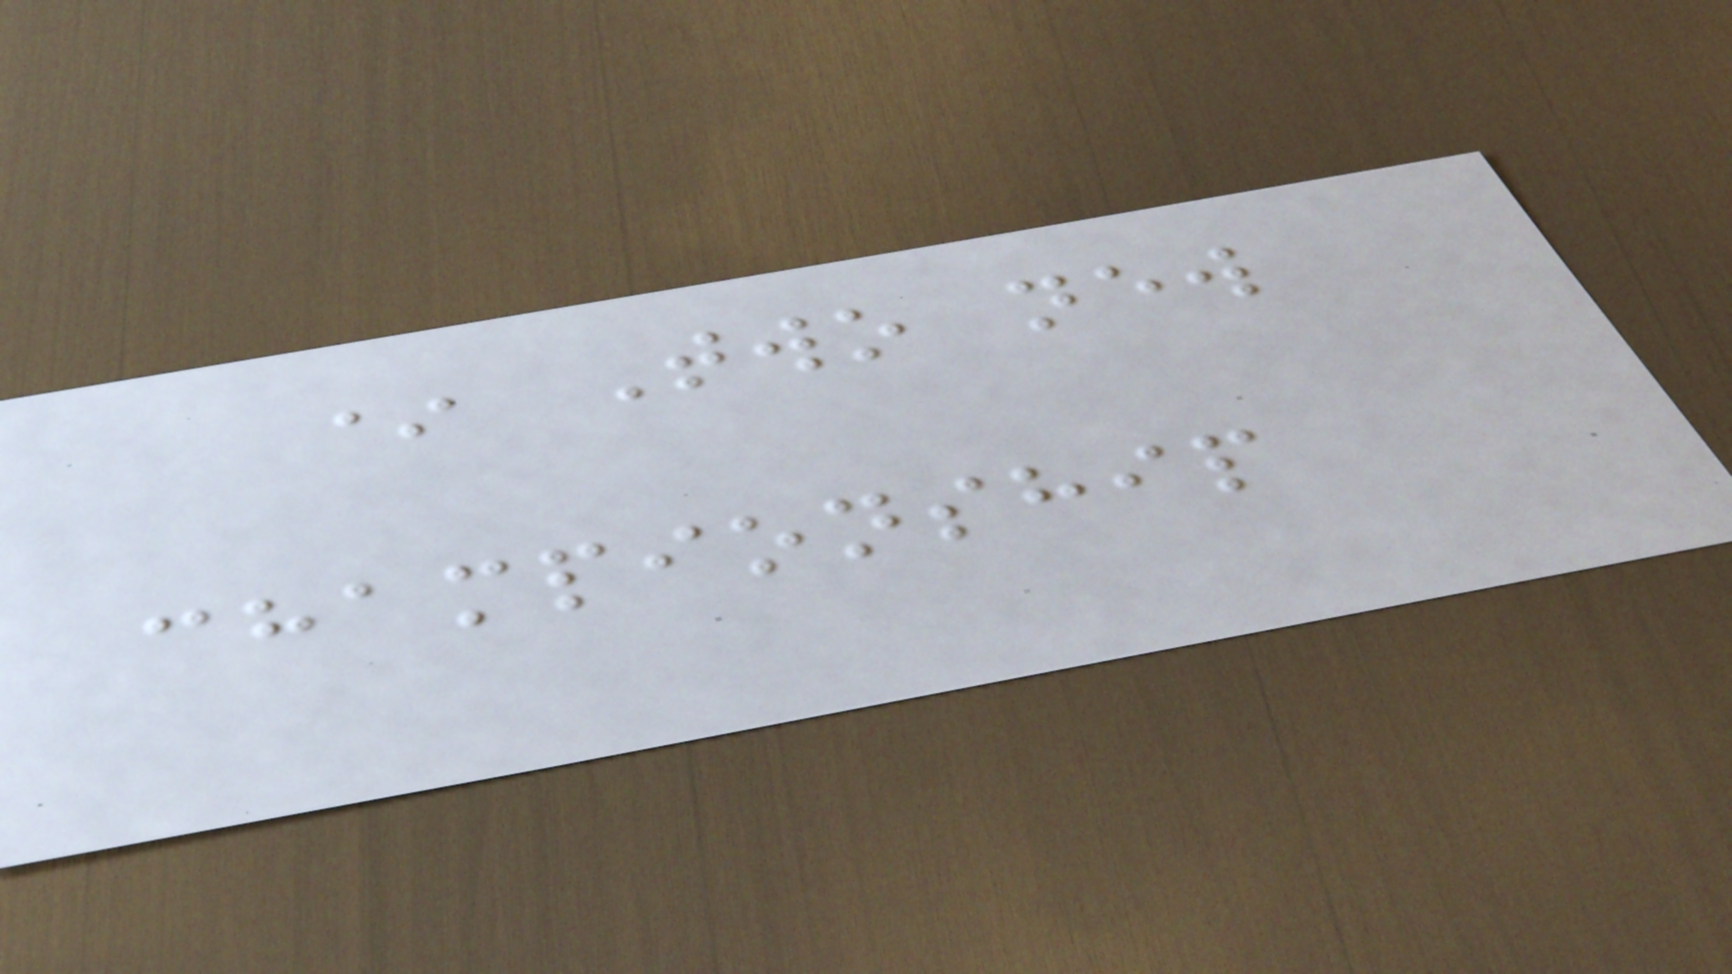* Two new
championship
